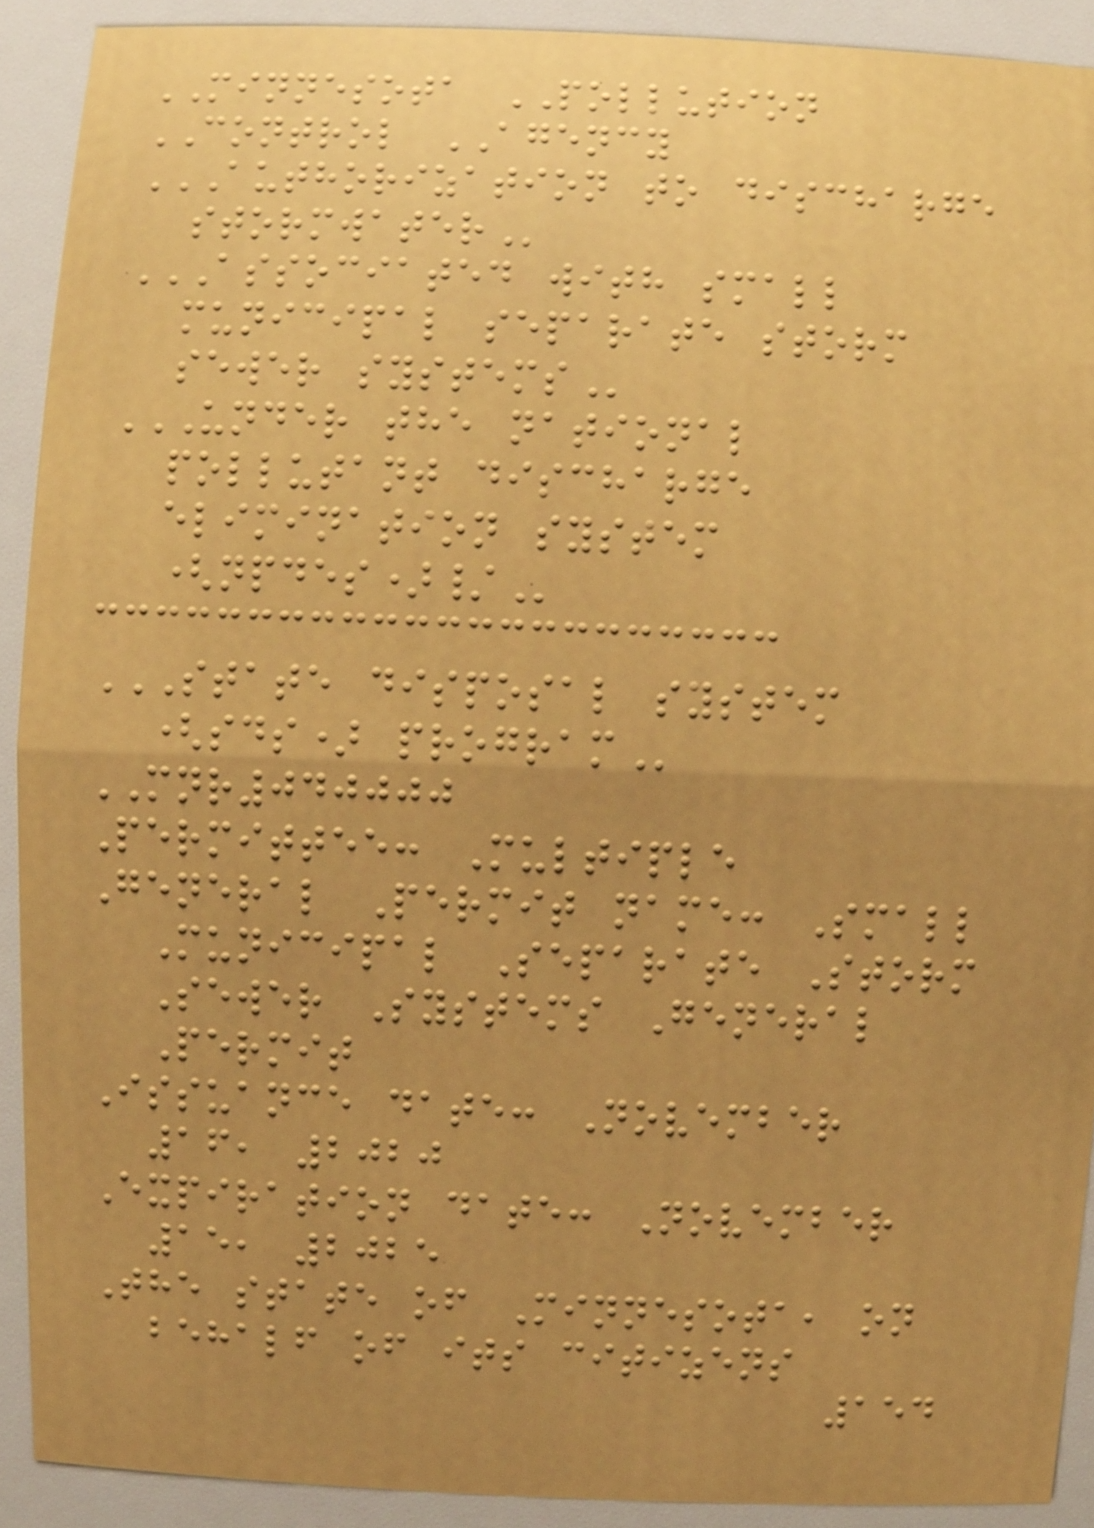MINNESOTA POLLUTION
CONTROL AGENCY
AUTHORIZATION TO DISCHARGE
STORMWATER
ASSOCIATED WITH SMALL
MUNICIPAL SEPARATE STORM
SEWER SYSTEMS
UNDER THE NATIONAL
POLLUTANT DISCHARGE
ELIMINATION SYSTEM
(NPDES)/
STATE DISPOSAL SYSTEM
(SDS) PROGRAM
MNR040000
Permittee: Multiple
General Permit name: Small
Municipal Separate Storm
Sewer Systems General
Permit
Issuance date: November
16, 2020
Expiration date: November
15, 2025
The state of Minnesota, on
behalf of its citizens
154
